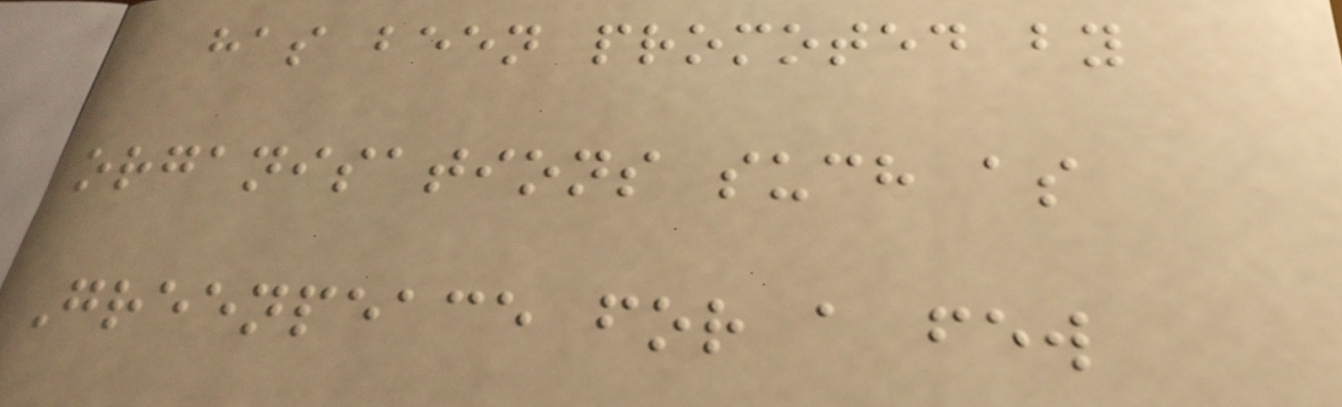has been promoted by
organisations such as
Greenpeace for a few
